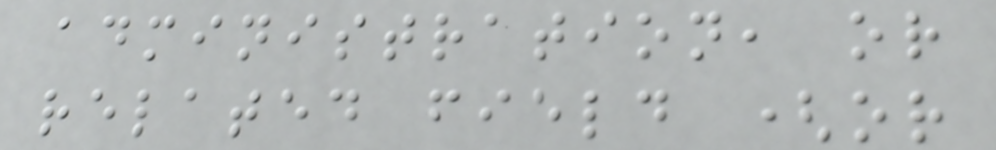administration, or
related field (or
